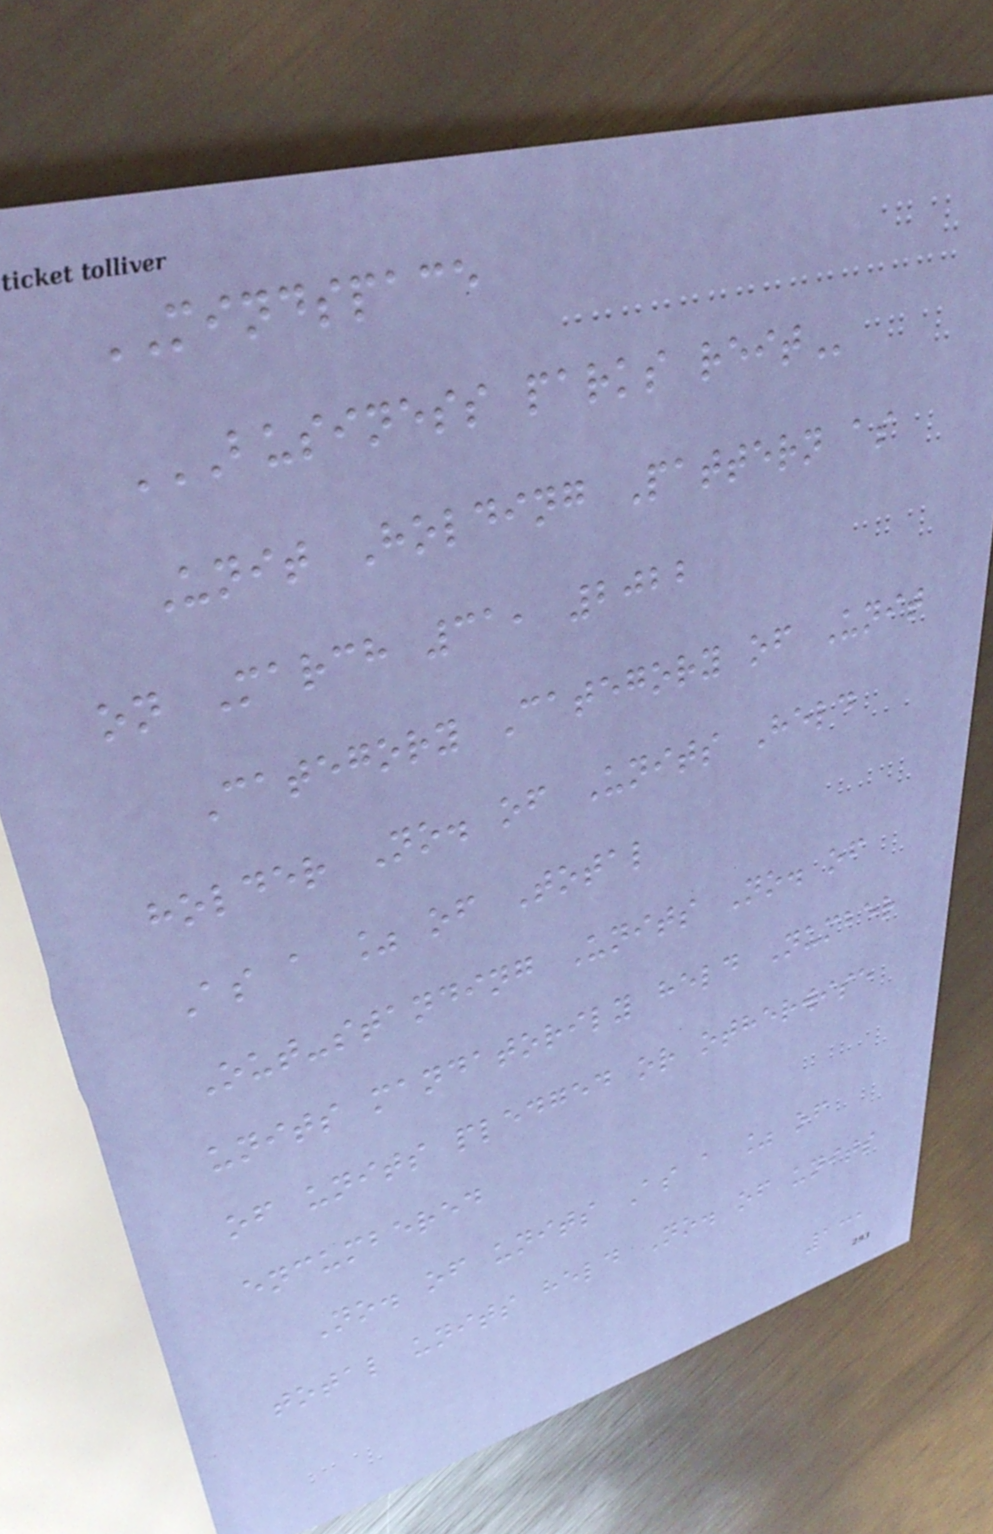MINDSPACE
BUSINESS PARKS REIT
Unit Holding Pattern as
on March 31, 2022
Category Category of Unit
holder No. of Units Held
As a % of Total
Out-standing Units No. of
units mandatorily held Number
of units pledged or otherwise
encumbered
No. of units As a % of
total units held No. of units
131
